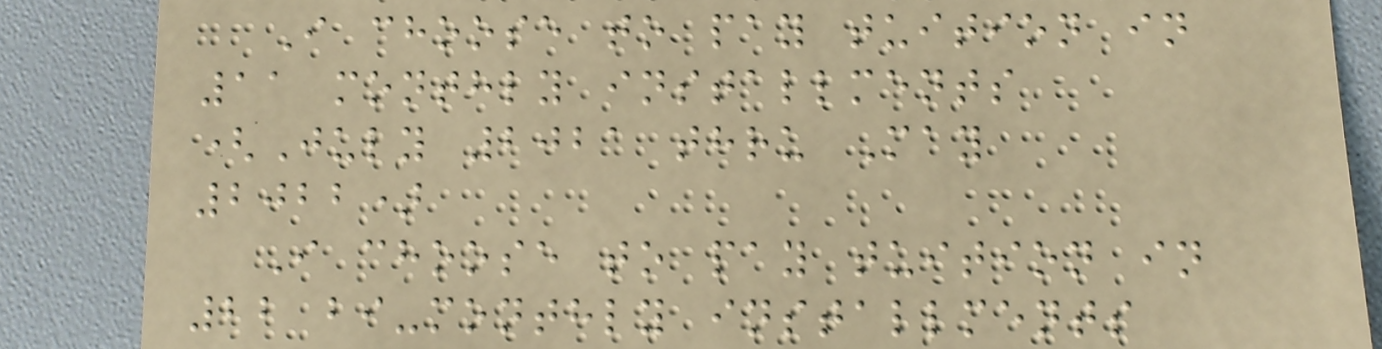I choose to pay tuition in
11 monthly installments
(July 2021 thru May
2022)
I choose to pay tuition in
22 bi-monthly installments
